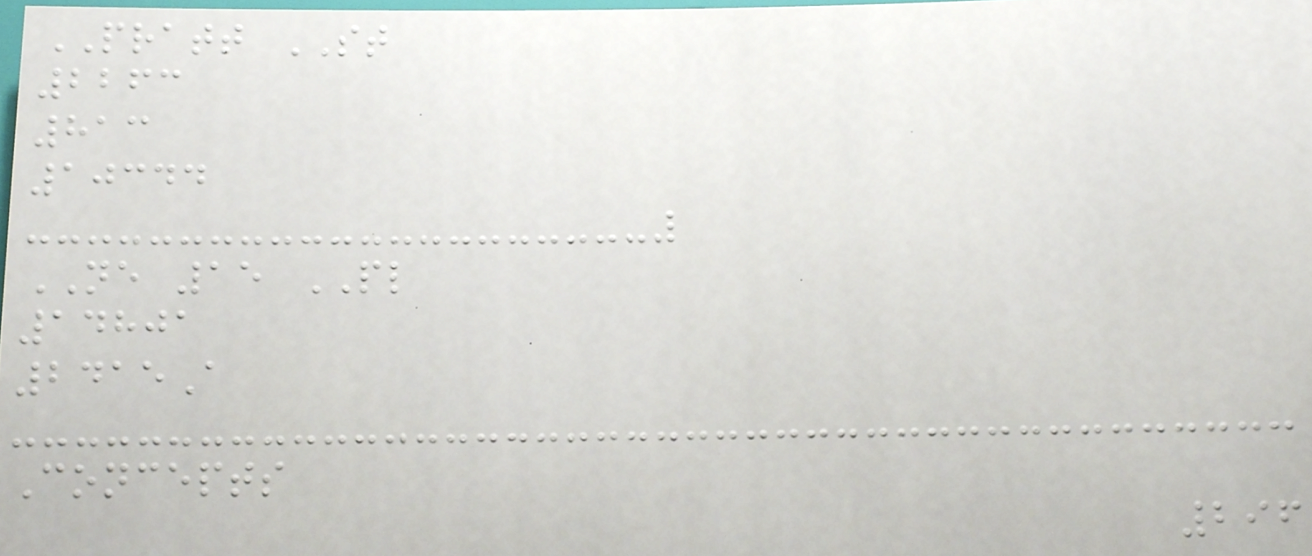PRATT ST
2263
813
10344
NE 15 PL
14801
2415A
Concepts
296
